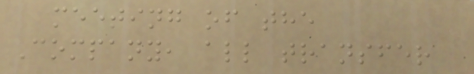meeting of the
Company, all transfer
